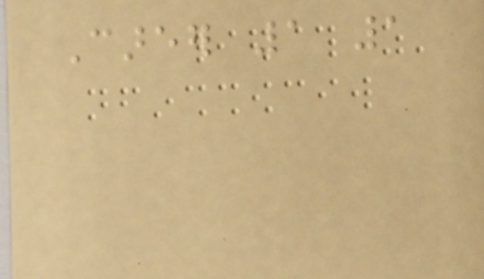Career 1 1
